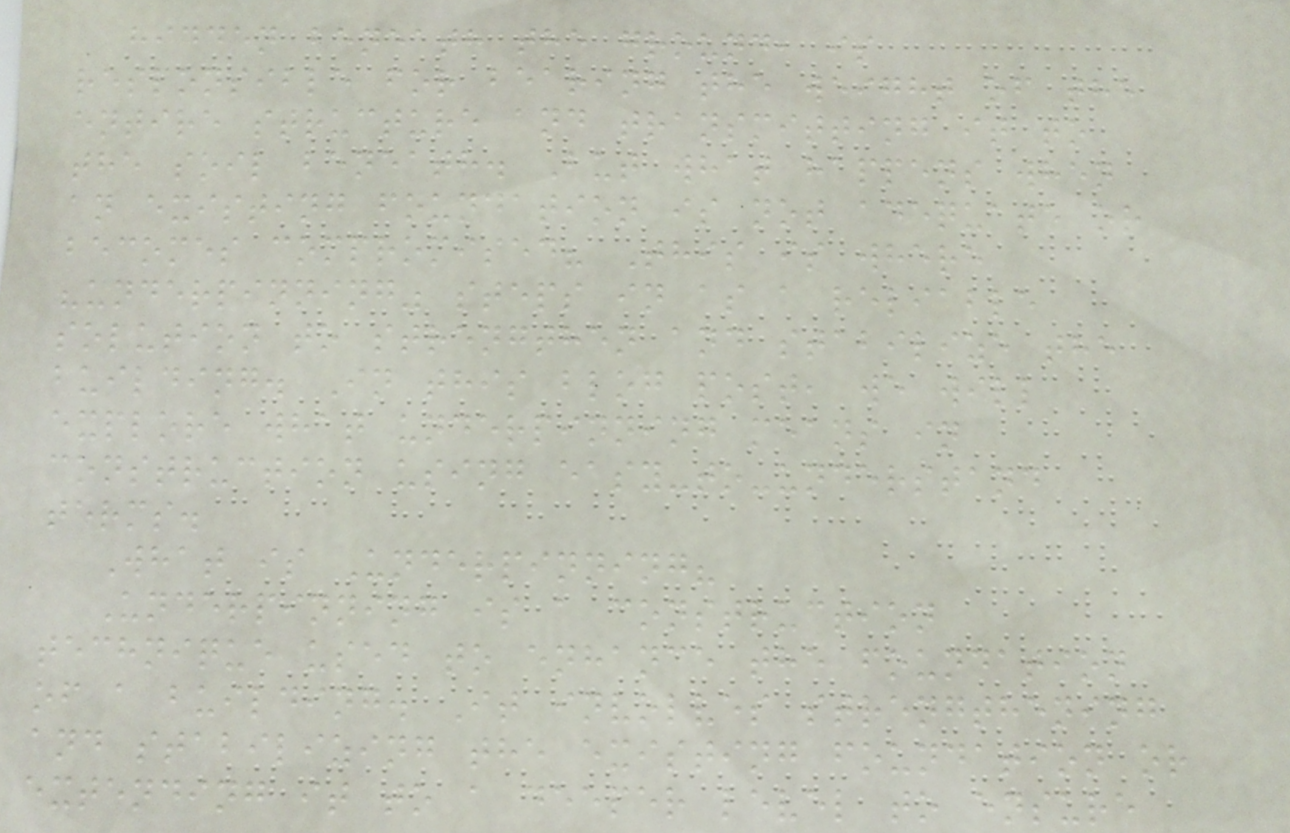hidden beneath the ground, is
responsible for bearing the weight of the
entire structure and transmitting it to
the soil beneath. But what happens when
an existing foundation is not adequate or
becomes compromised? This is where
"underpinning" steps in as a reliable
solution to strengthen and stabilize the
building. In this blog post, we will
explore what underpinning means in
construction using easy-to-understand
terms.
What is Underpinning?
Underpinning is a construction
technique used to enhance the foundation
of a building. It involves strengthening
and stabilizing the existing foundation or
extending it to a deeper level to ensure
